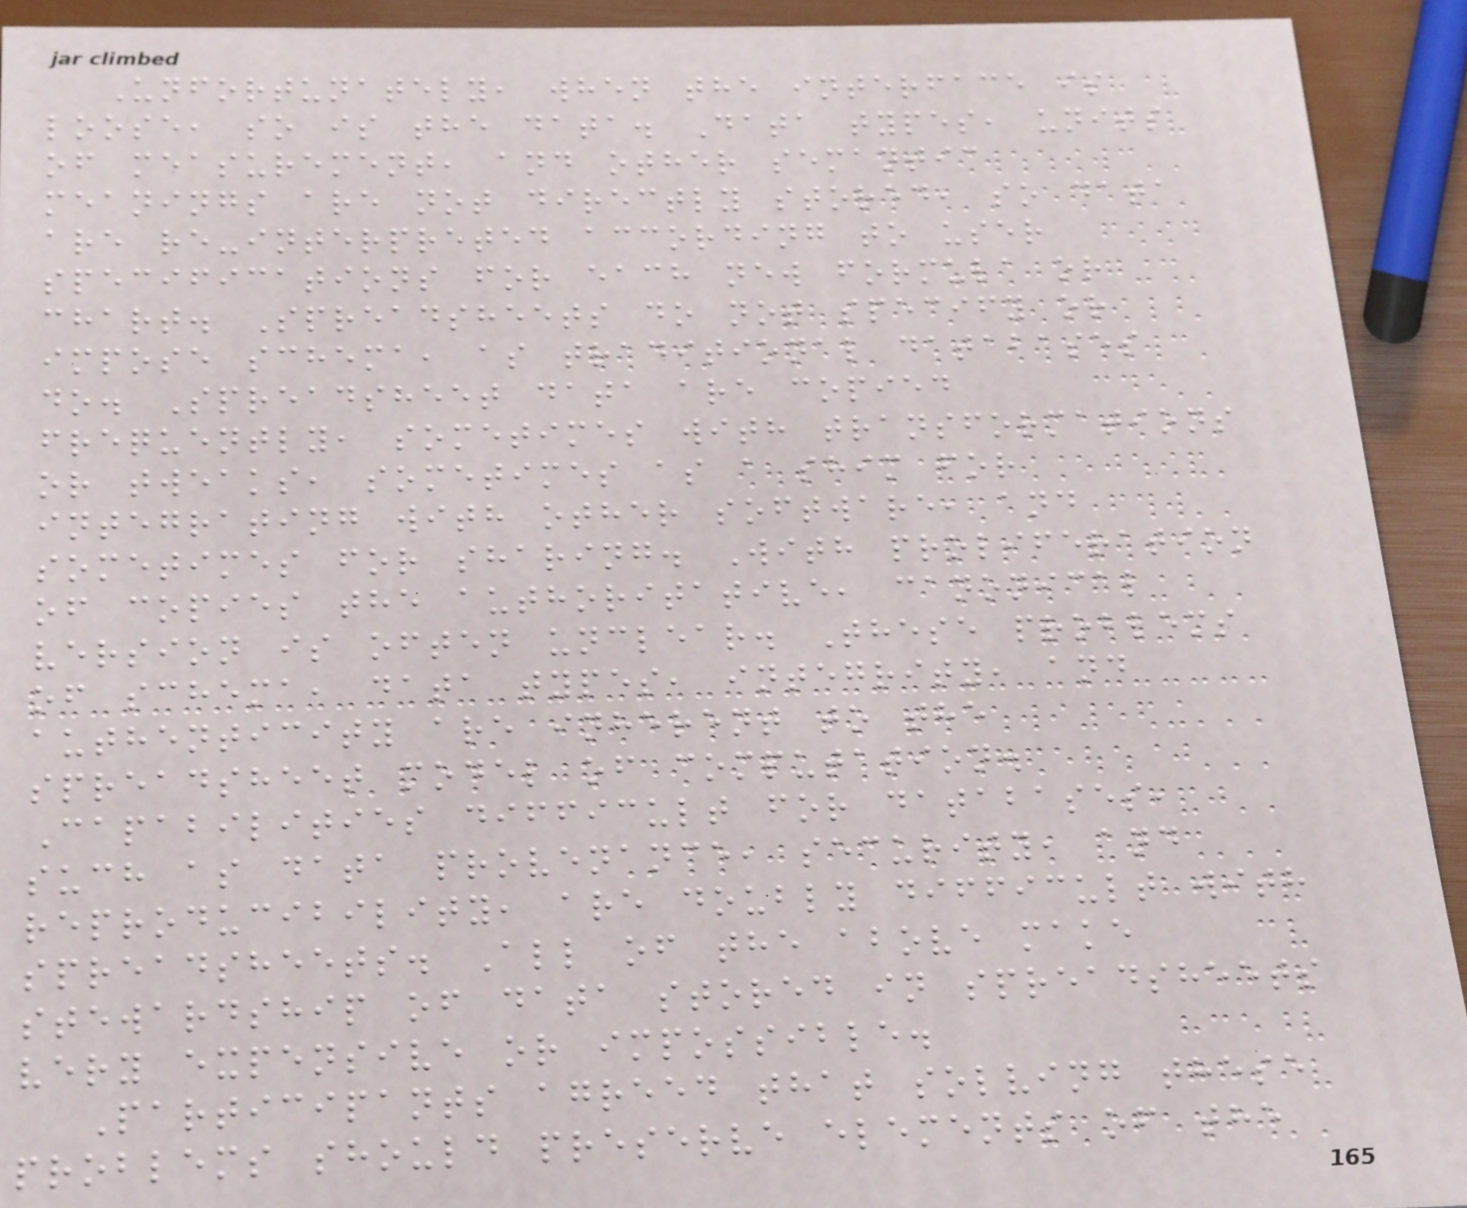Unfortunately, when the interface is
loose, so is the data. Data types, units
of measurement, and other semantic
meanings are not directly stored, so data
are re-interpreted according to user
specifications for each new formula or
chart. Spreadsheets do not specify or
impose schema, as traditional databases
do. Spreadsheet data are copied
frequently, sometimes with transformations
or tweaks, sometimes as a shim for
integrating with other software, and
sometimes for sharing. With proliferation
of copies the authoritative, canonical
version is often unclear. These problems
of schema, data types, integrity, and
authenticity are inherent to the
spreadsheet model of computation.
Capabilities difficult for databases,
such as data provenance, security, and
reproducibility, are doubly difficult with
spreadsheets. All of the above make
stewardship of data stored in spreadsheets
very expensive or impossible.
Participants agreed that solving these
problems should preserve elements of the
